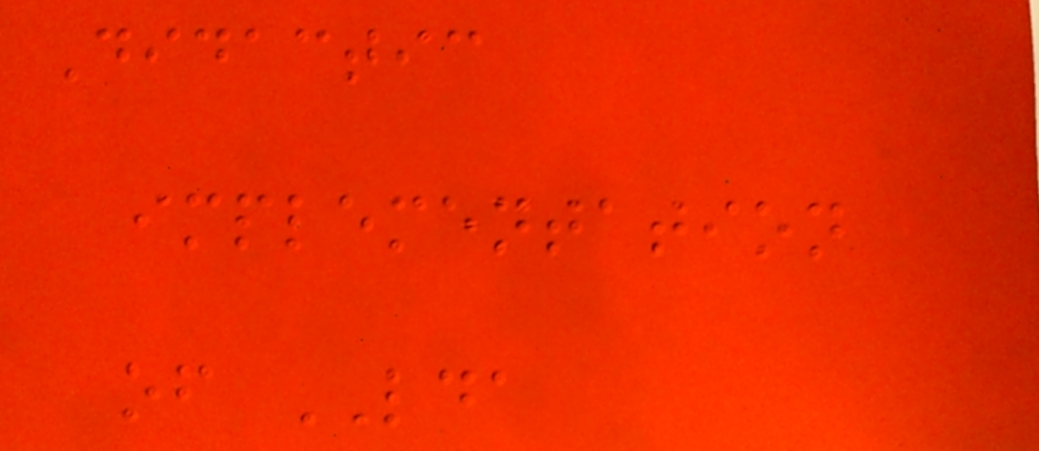Didactic
implementation
of LDA
